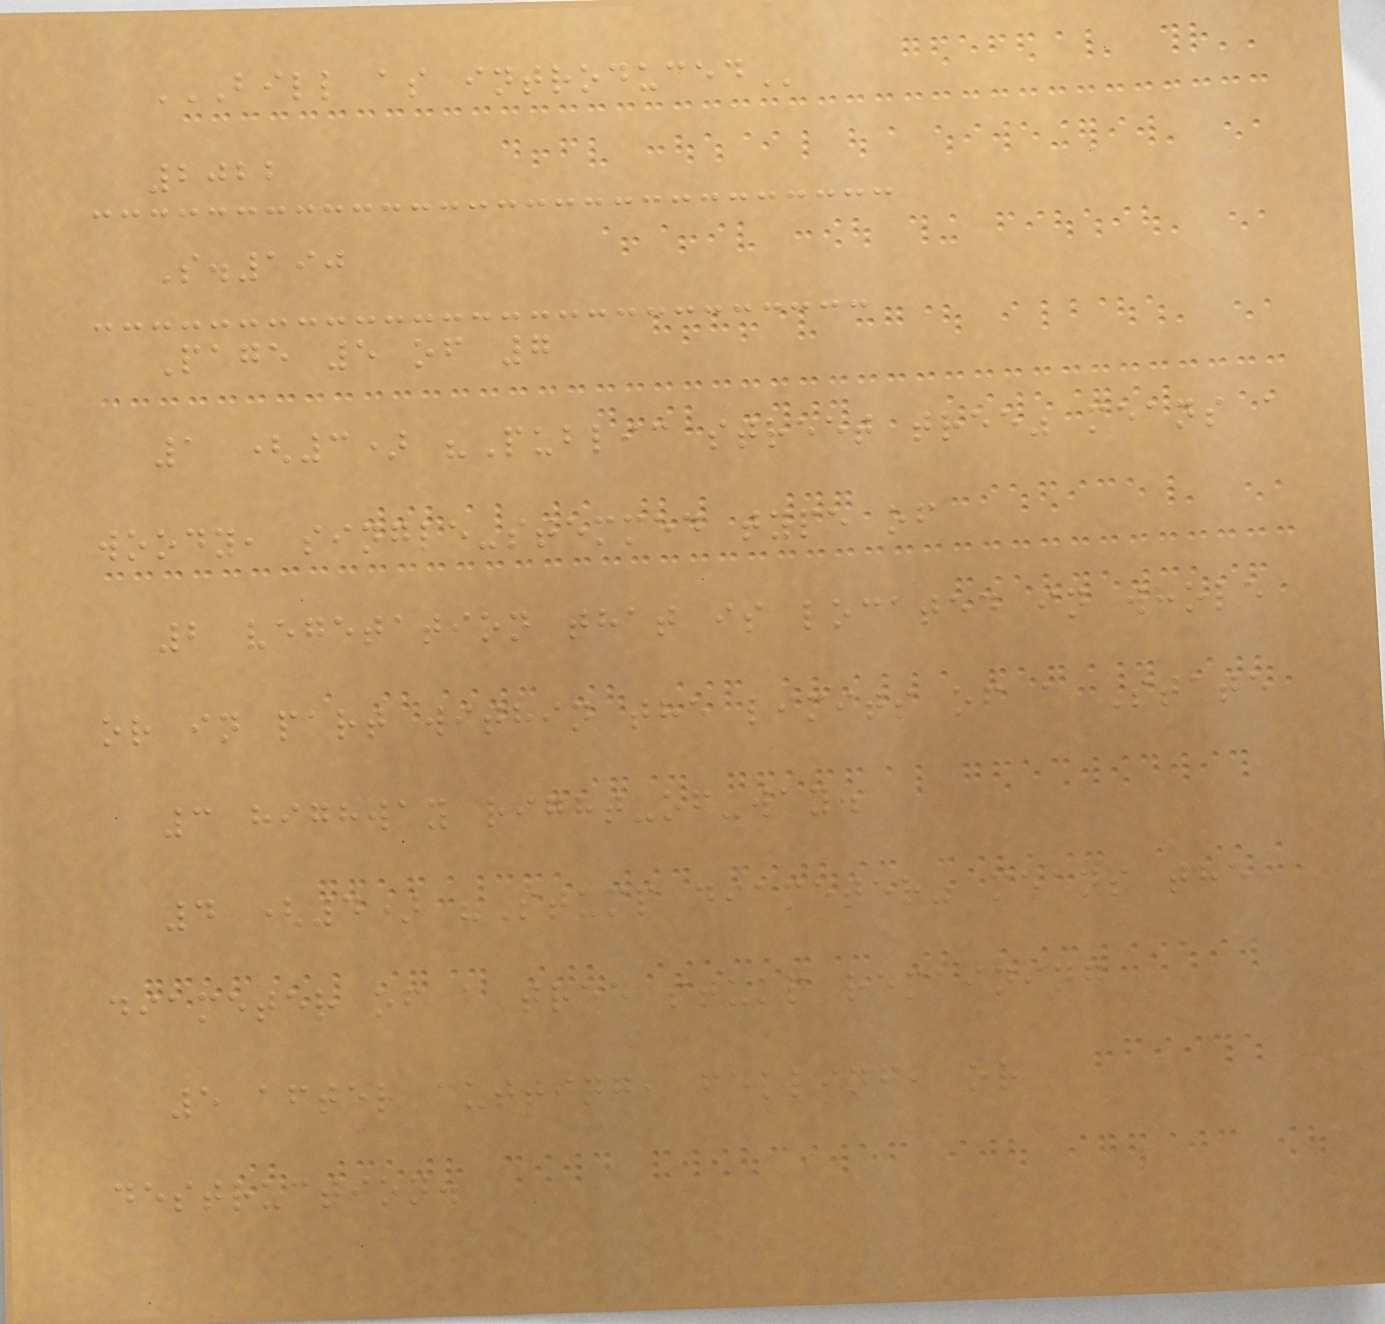BILL AS INTRODUCED
2022
S.190
Page 5 of 7
1 (3) "Public street tree" means a
woody, single-stemmed type of
2 vegetation that is located in whole
or in part within the limits of a State
3 highway right-of-way.
4 (4) "Stump diameter" means the
diameter of a tree stump remaining
5 after cutting, felling, or
destruction.
